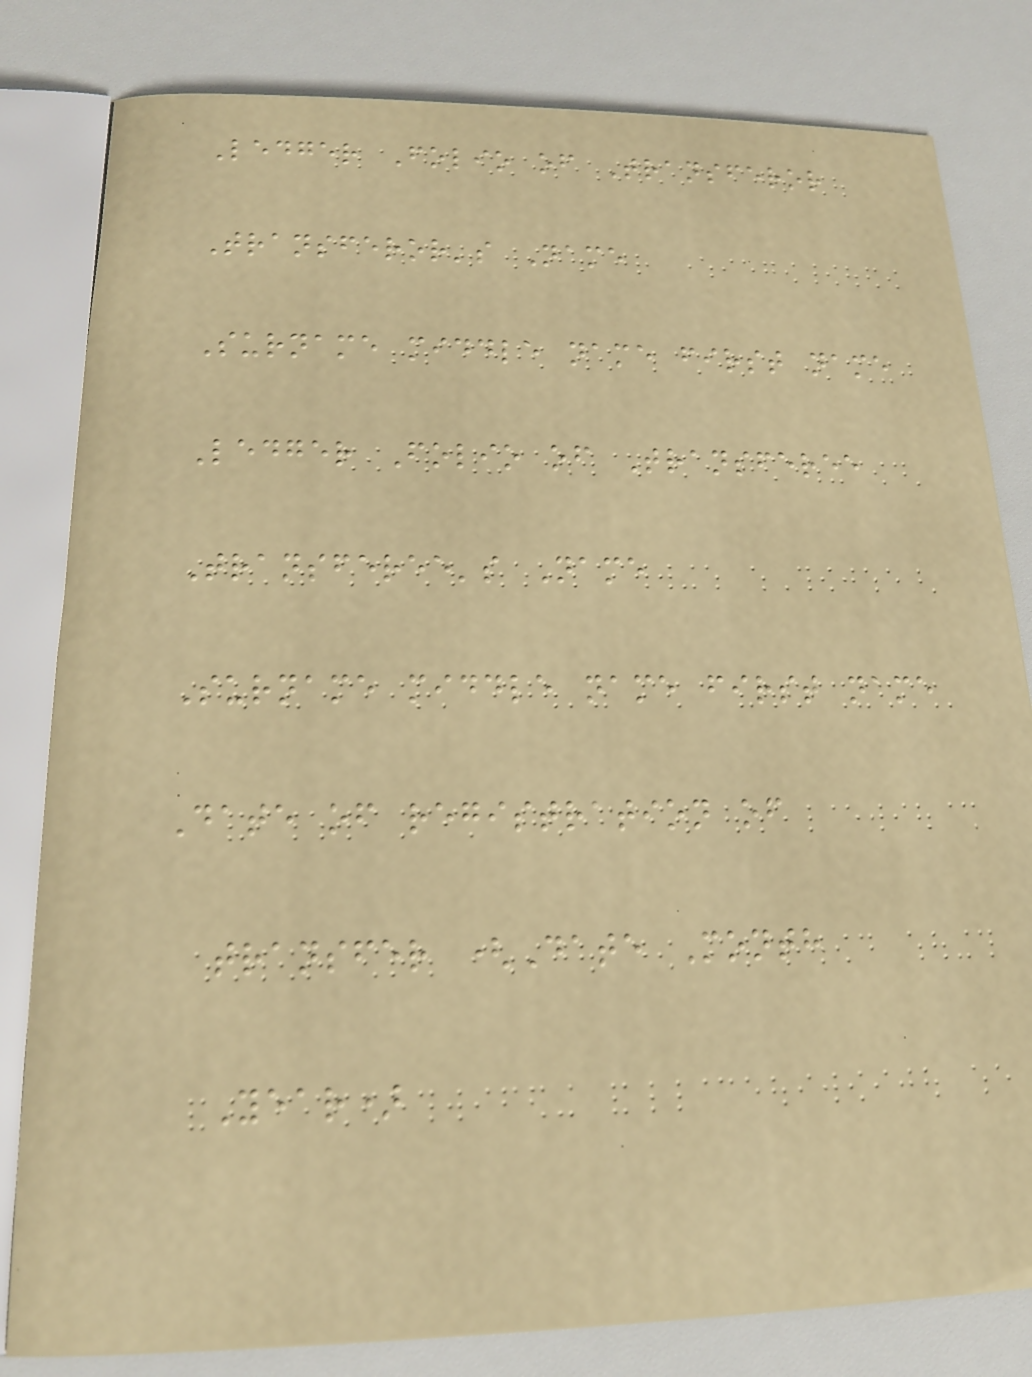Ledger Folio of Transferor
Transferor's Name
Surname middle name first name
Ledger Folio of Transferee
Transferee's Name
Surname middle name first name
Date of registration of
transfer (Date Month
Year)
